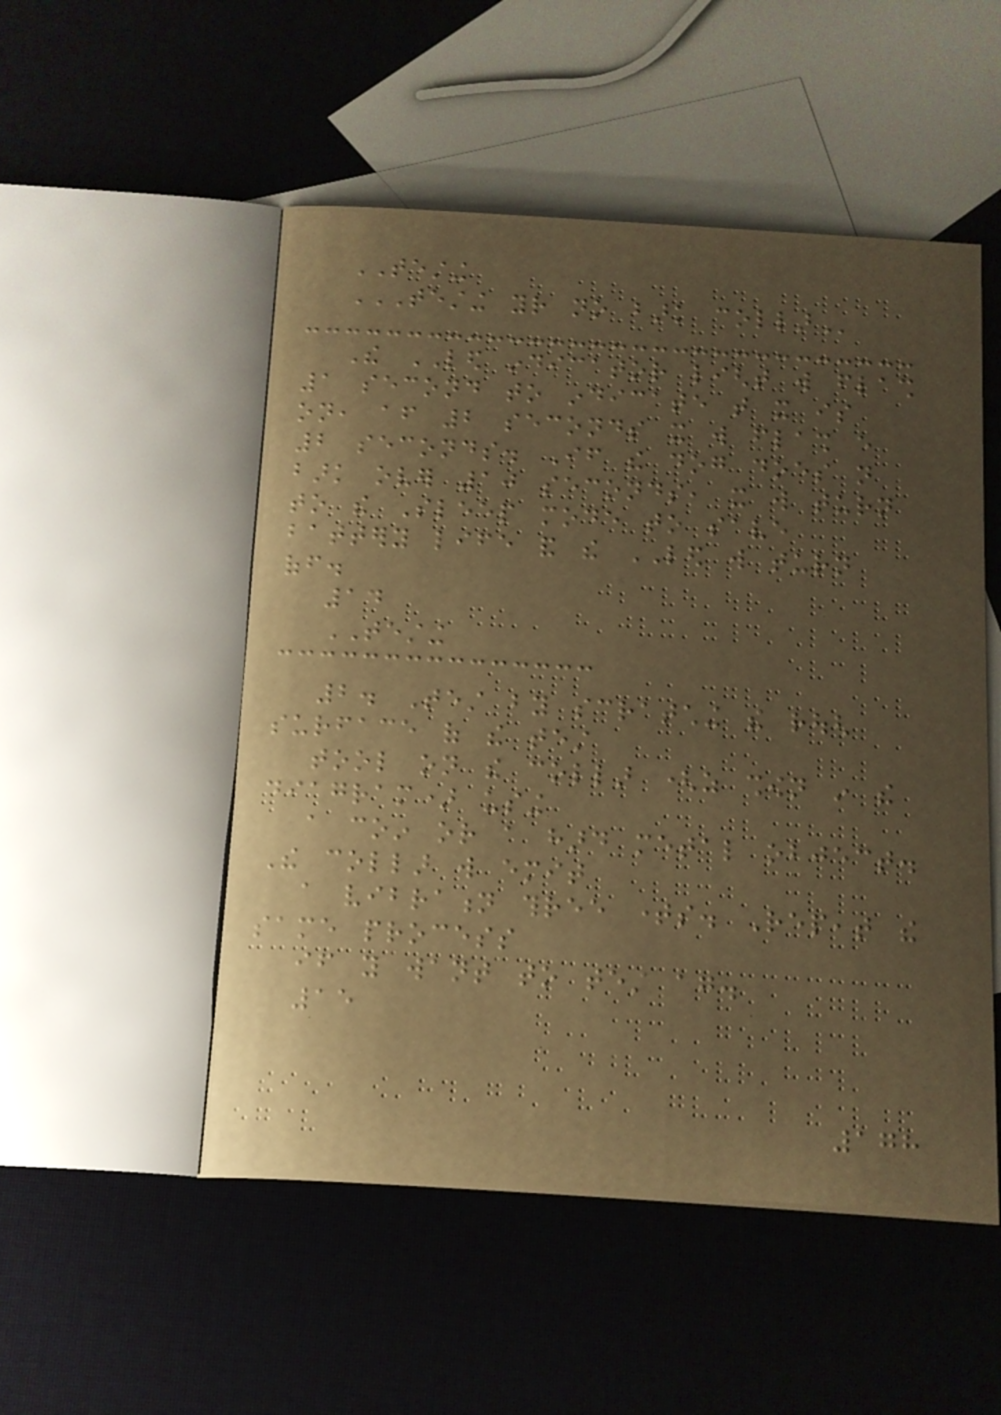TESTING
TESTING YOUR NO BARK COLLAR
The LED indicator light will flash
1 second to indicate that it is
on, after 2 seconds it will flash every
2 seconds. If the dog does not
bark over 10 seconds, it will turn
to the Sleep mode to save
battery life and the LED will turn
off.
14
TESTING
2. Test by scratching the rough
surface of the test
tool on the collar (as shown in the
diagram) using
a coin or a hard metal object.
The collar will emit
a vibration three times. Repeat the
same process
if you want to test again.
15
178
